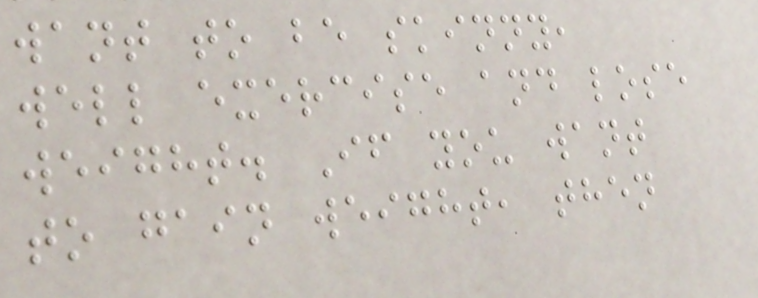want to be skinny,
well exercise and lose
weight. If you want
to gain weight, then
